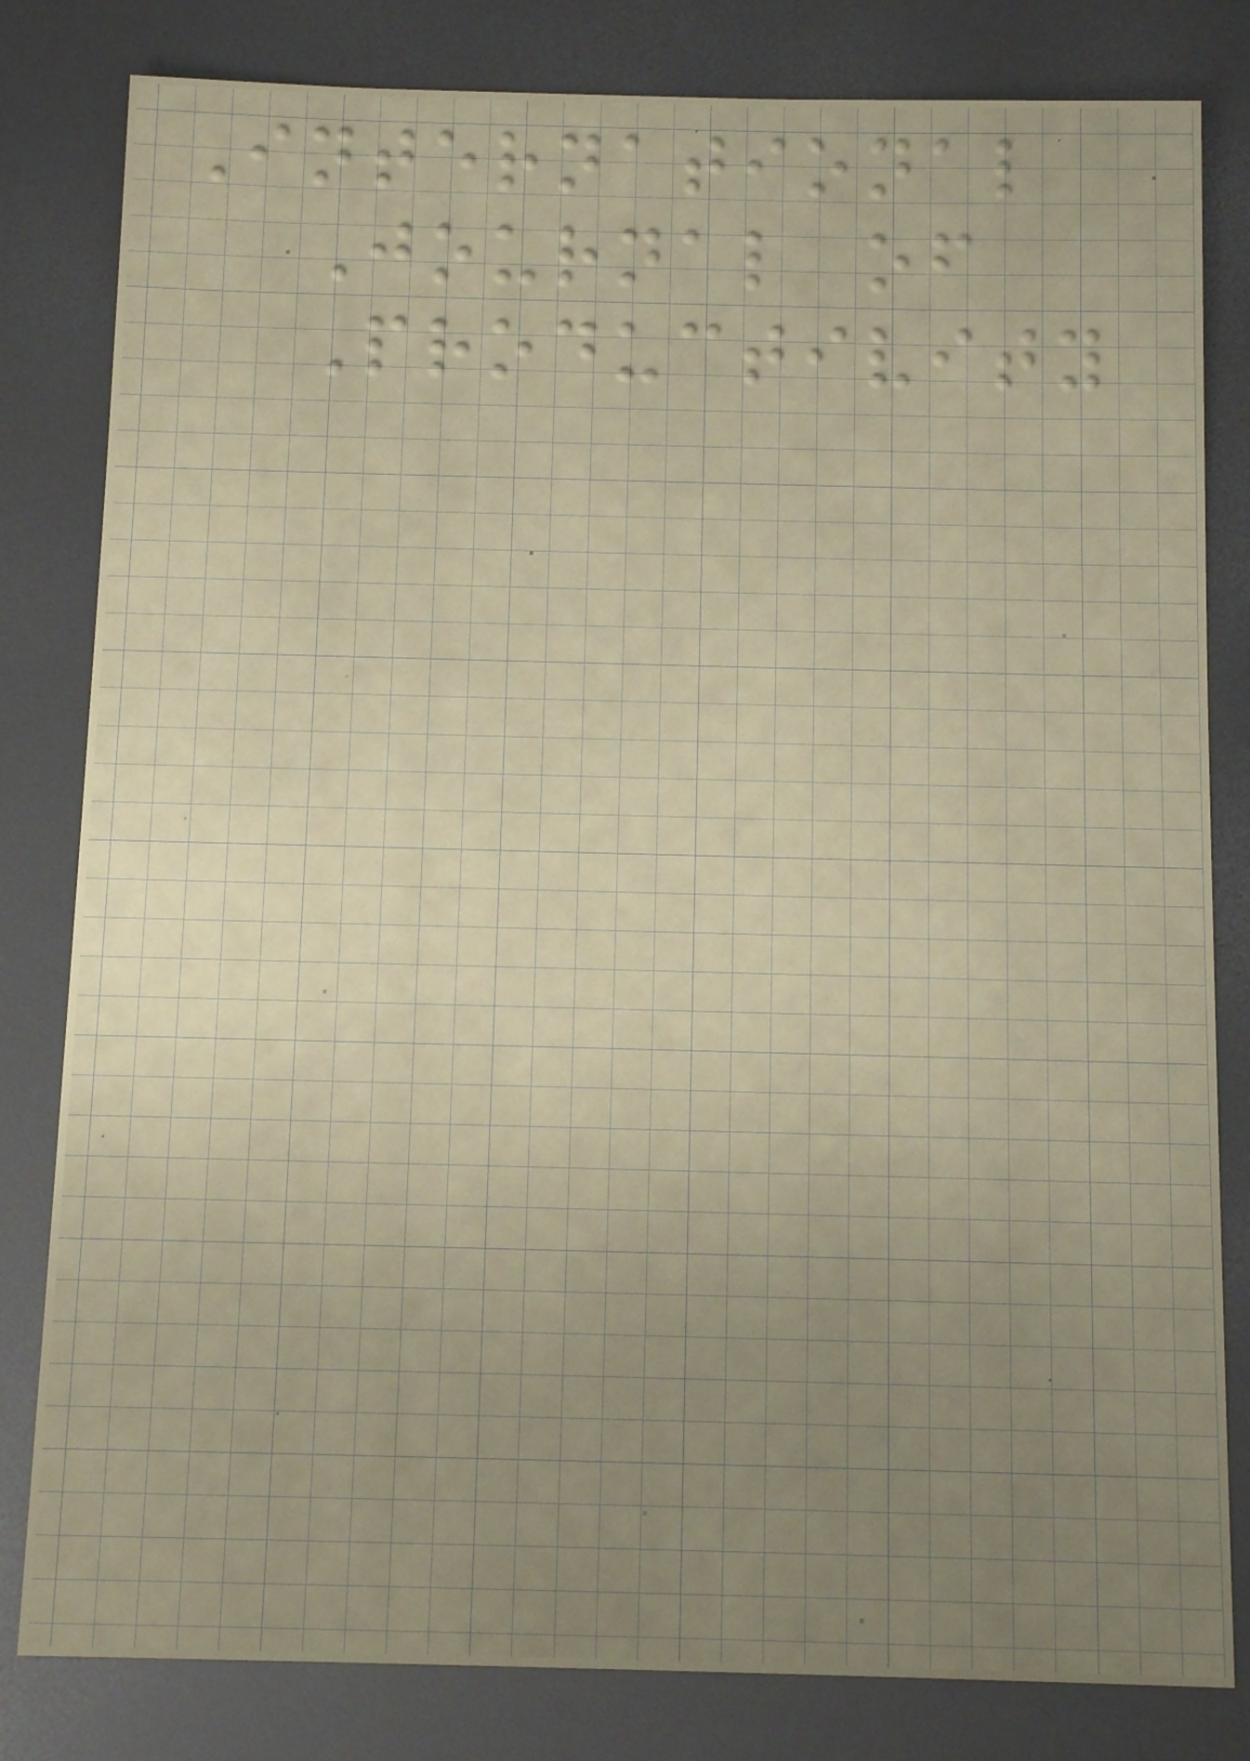International
Journal of
Productivity
